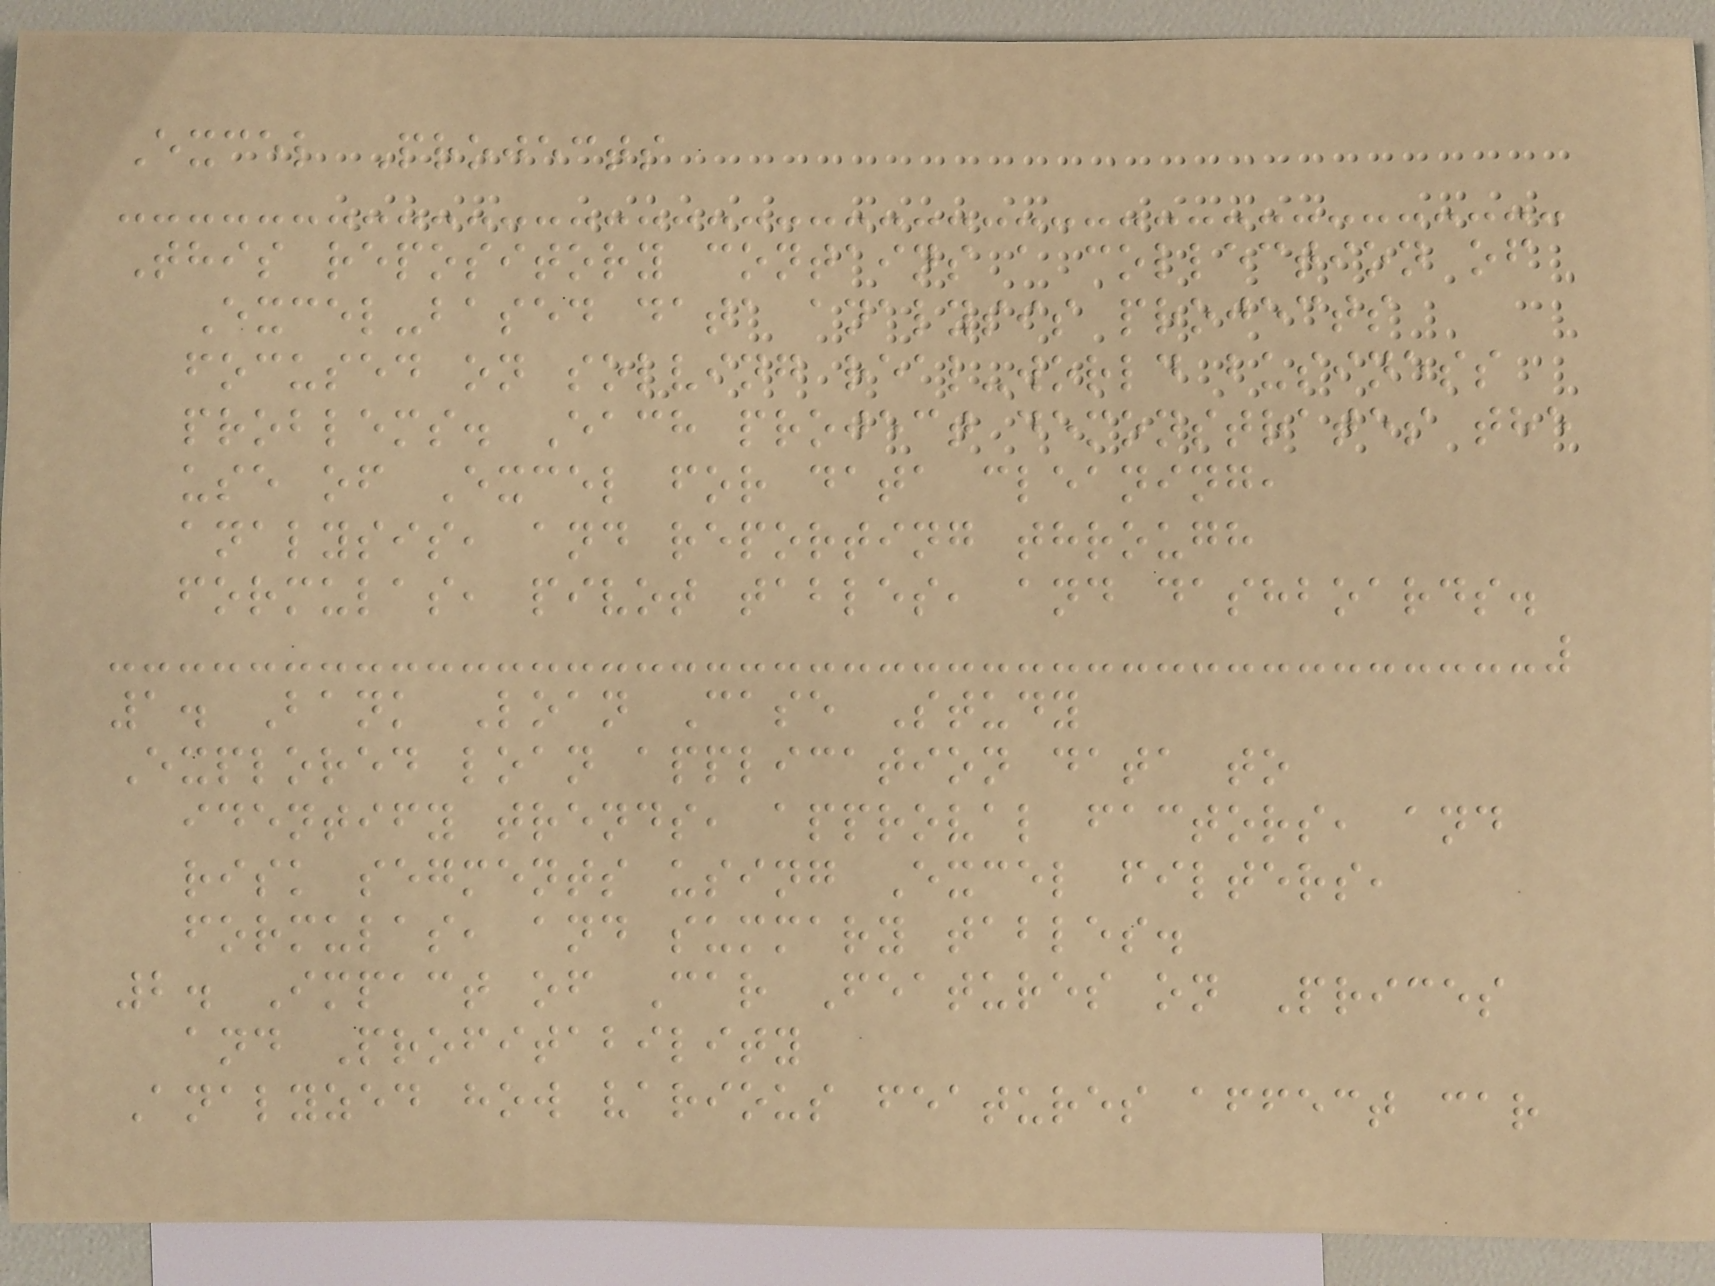Excel Projects
This repository contains a collection of
Excel-based data analysis projects
focused on solving real-world business
problems. Each project demonstrates the
use of Excel for data cleaning,
analysis, and reporting through
formulas, pivot tables, and dashboards.
1. Bank Loan Case Study
Explored loan application data to
identify trends, approval factors, and
risk segments using Excel filters,
formulas, and summary tables.
2. Impact of Car Features on Prices
and Profitability
Analyzed how various features affect car
